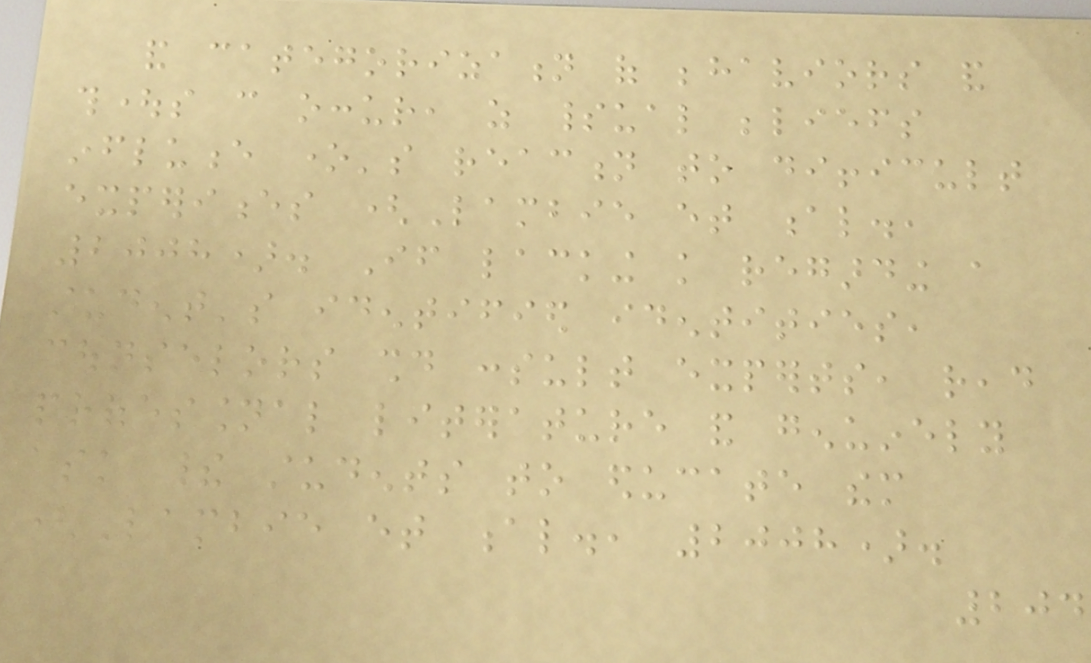and categorization of behaviors and
thoughts can occur, as spiritual beliefs
influence one's reaction to difficult
experiences (Lambie et al.,
2008). If lacking knowledge regarding a
student's identified identities,
counselors should consult experts, read
professional literature and genuinely
ask their students to educate them
(Lambie et al., 2008).
204
